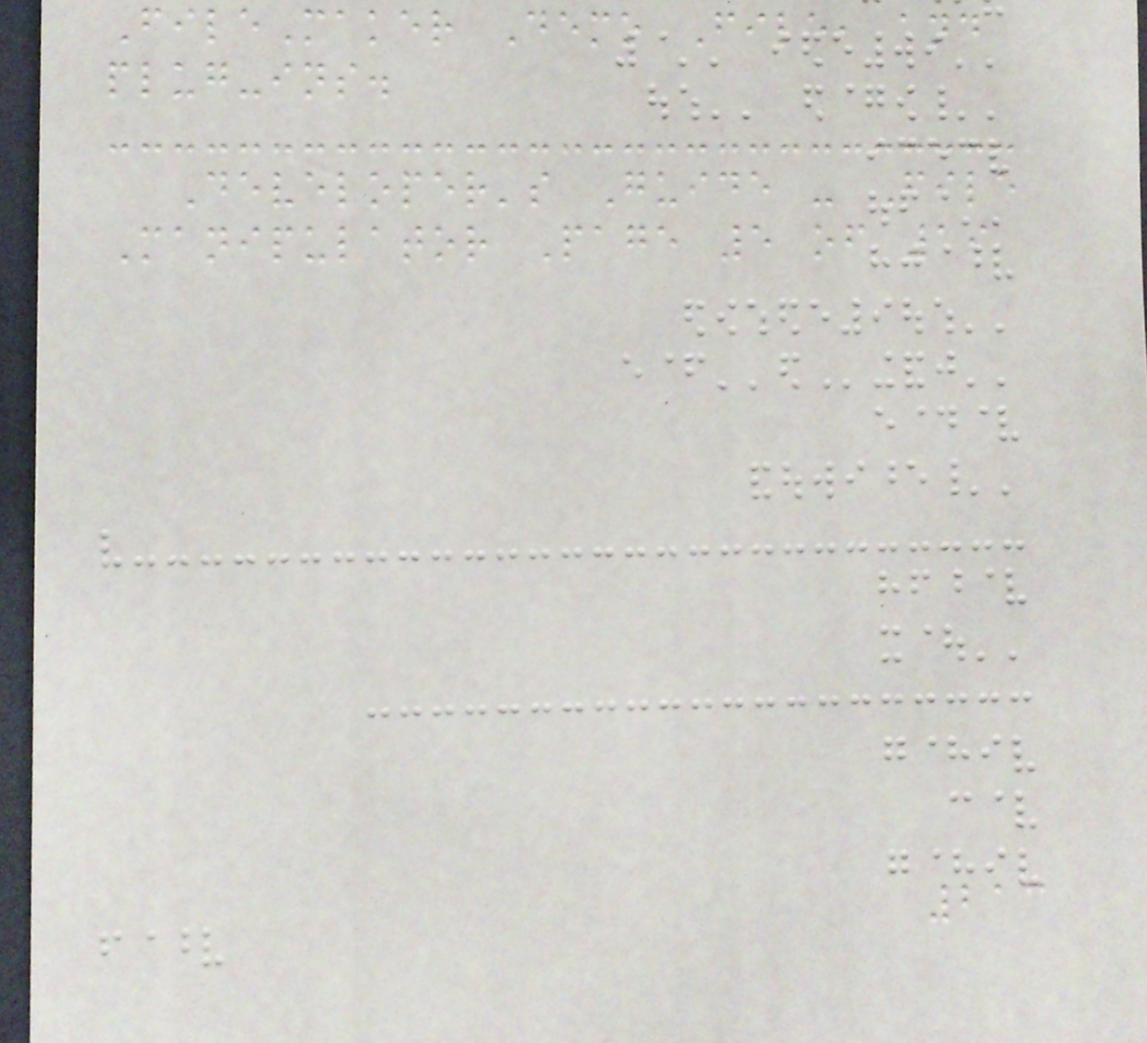FileMaker Demo File, and
plug-ins.
Developer's Guide - File
Manipulator Page 5 of 19
213
